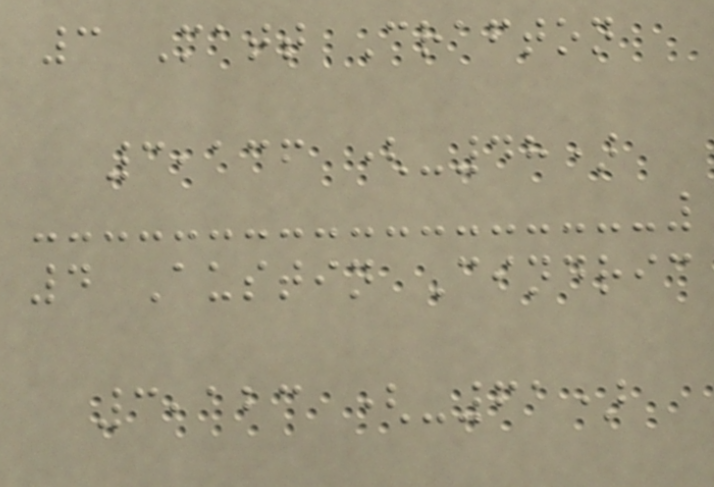3 Matt Crafton
3,136 (-48)
4 Austin Cindric
3,123 (-61)
